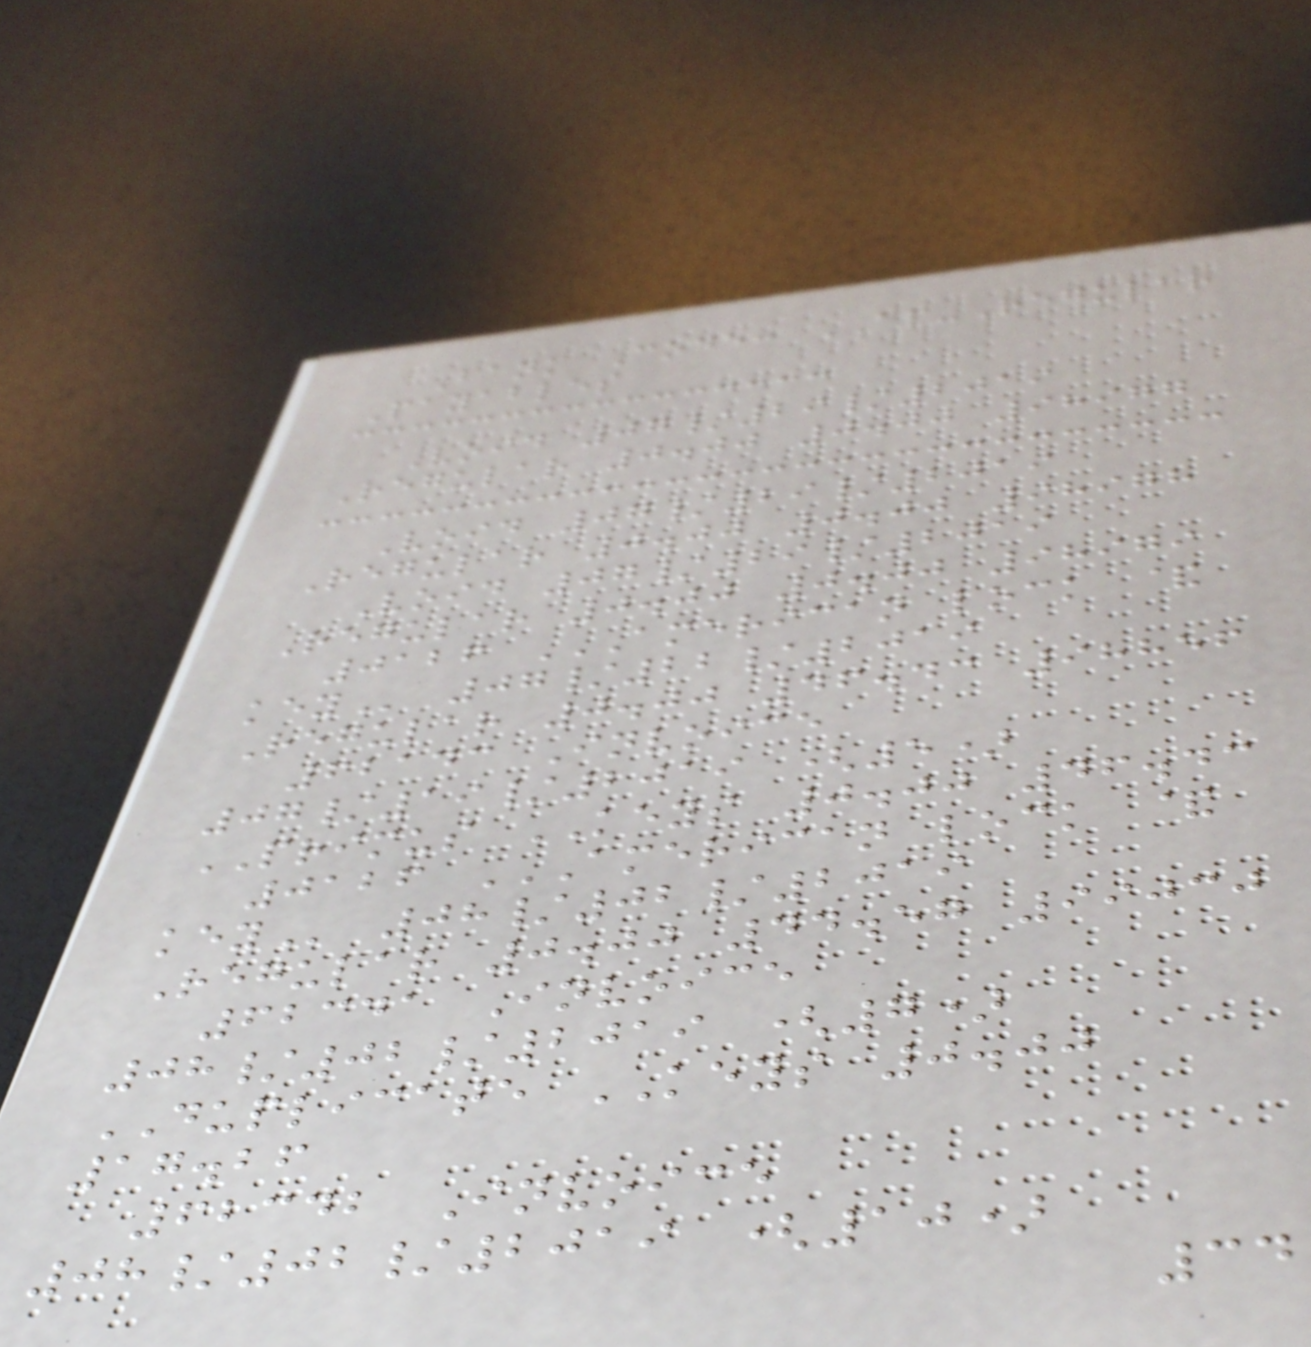Bank Code: AP-Regular
Payables
Void 07/29/2019
Regular 0.00 0.00 98977
Void 07/29/2019
Regular 0.00 0.00 98978
Void 07/29/2019
Regular 0.00 0.00 98979
0126 AMERICAN LOCK &
KEY 07/22/2019
Regular 0.00 46.43 98856
62143 Invoice
07/19/2019 (5)
PRIMUS KEYS 0.00 46.43
0126 AMERICAN LOCK &
KEY 08/02/2019
Regular 0.00 44.57 99030
62341 Invoice
08/02/2019 (7)
DUPLICATE KEYS 0.00
17.26
62342 Invoice
08/02/2019 (10)
34
